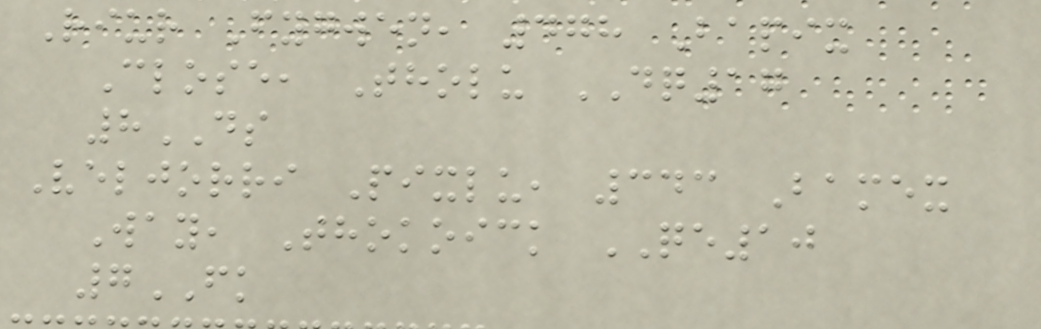Riur Fygwen, 478 Bapix
Close, Tholu DQ17
8DS
Veljorri Pixlu, 343 Bamex
Way, Thokoick QE10
7FK
